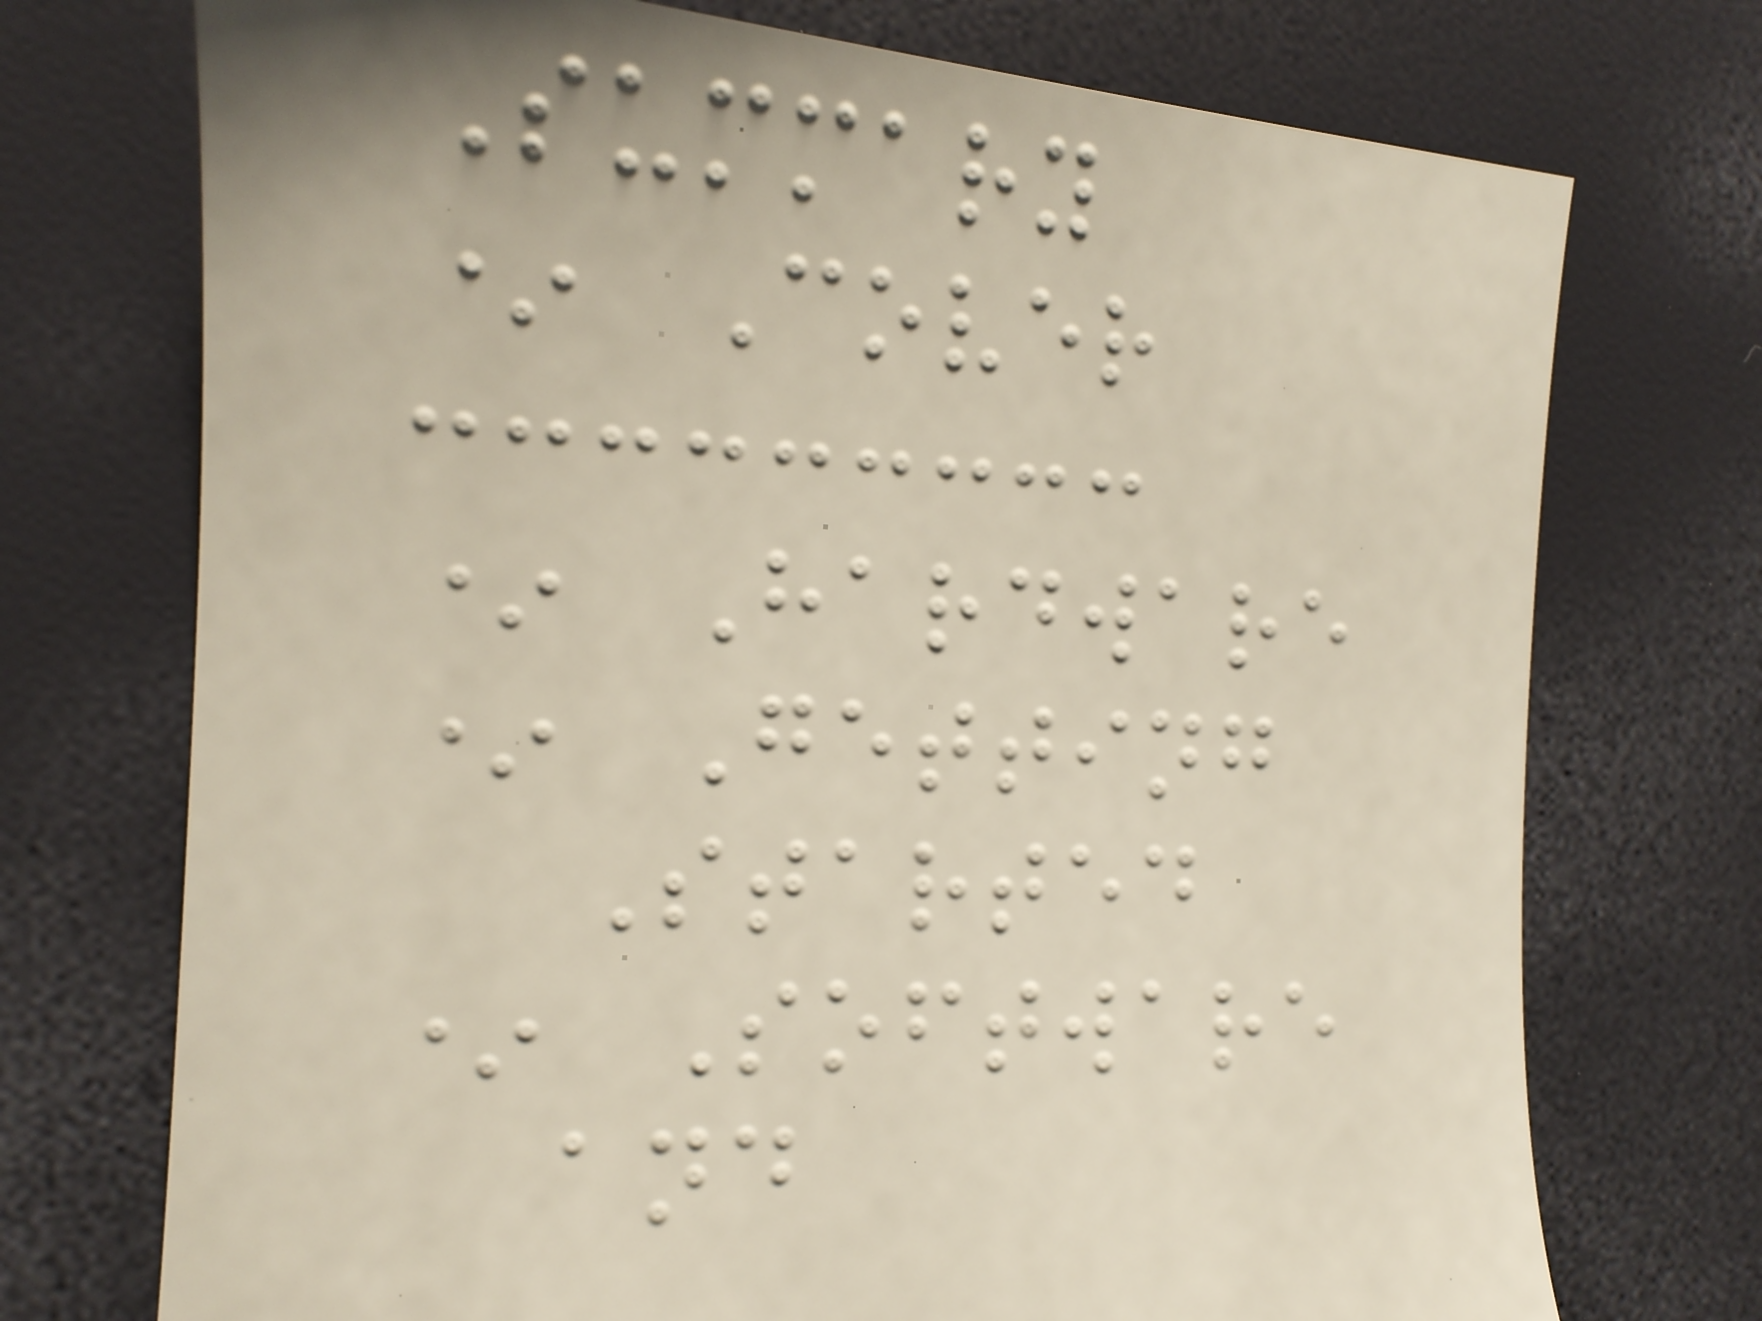Summary
* Cover
* Hardware
* Getting
Started
* Software
and
